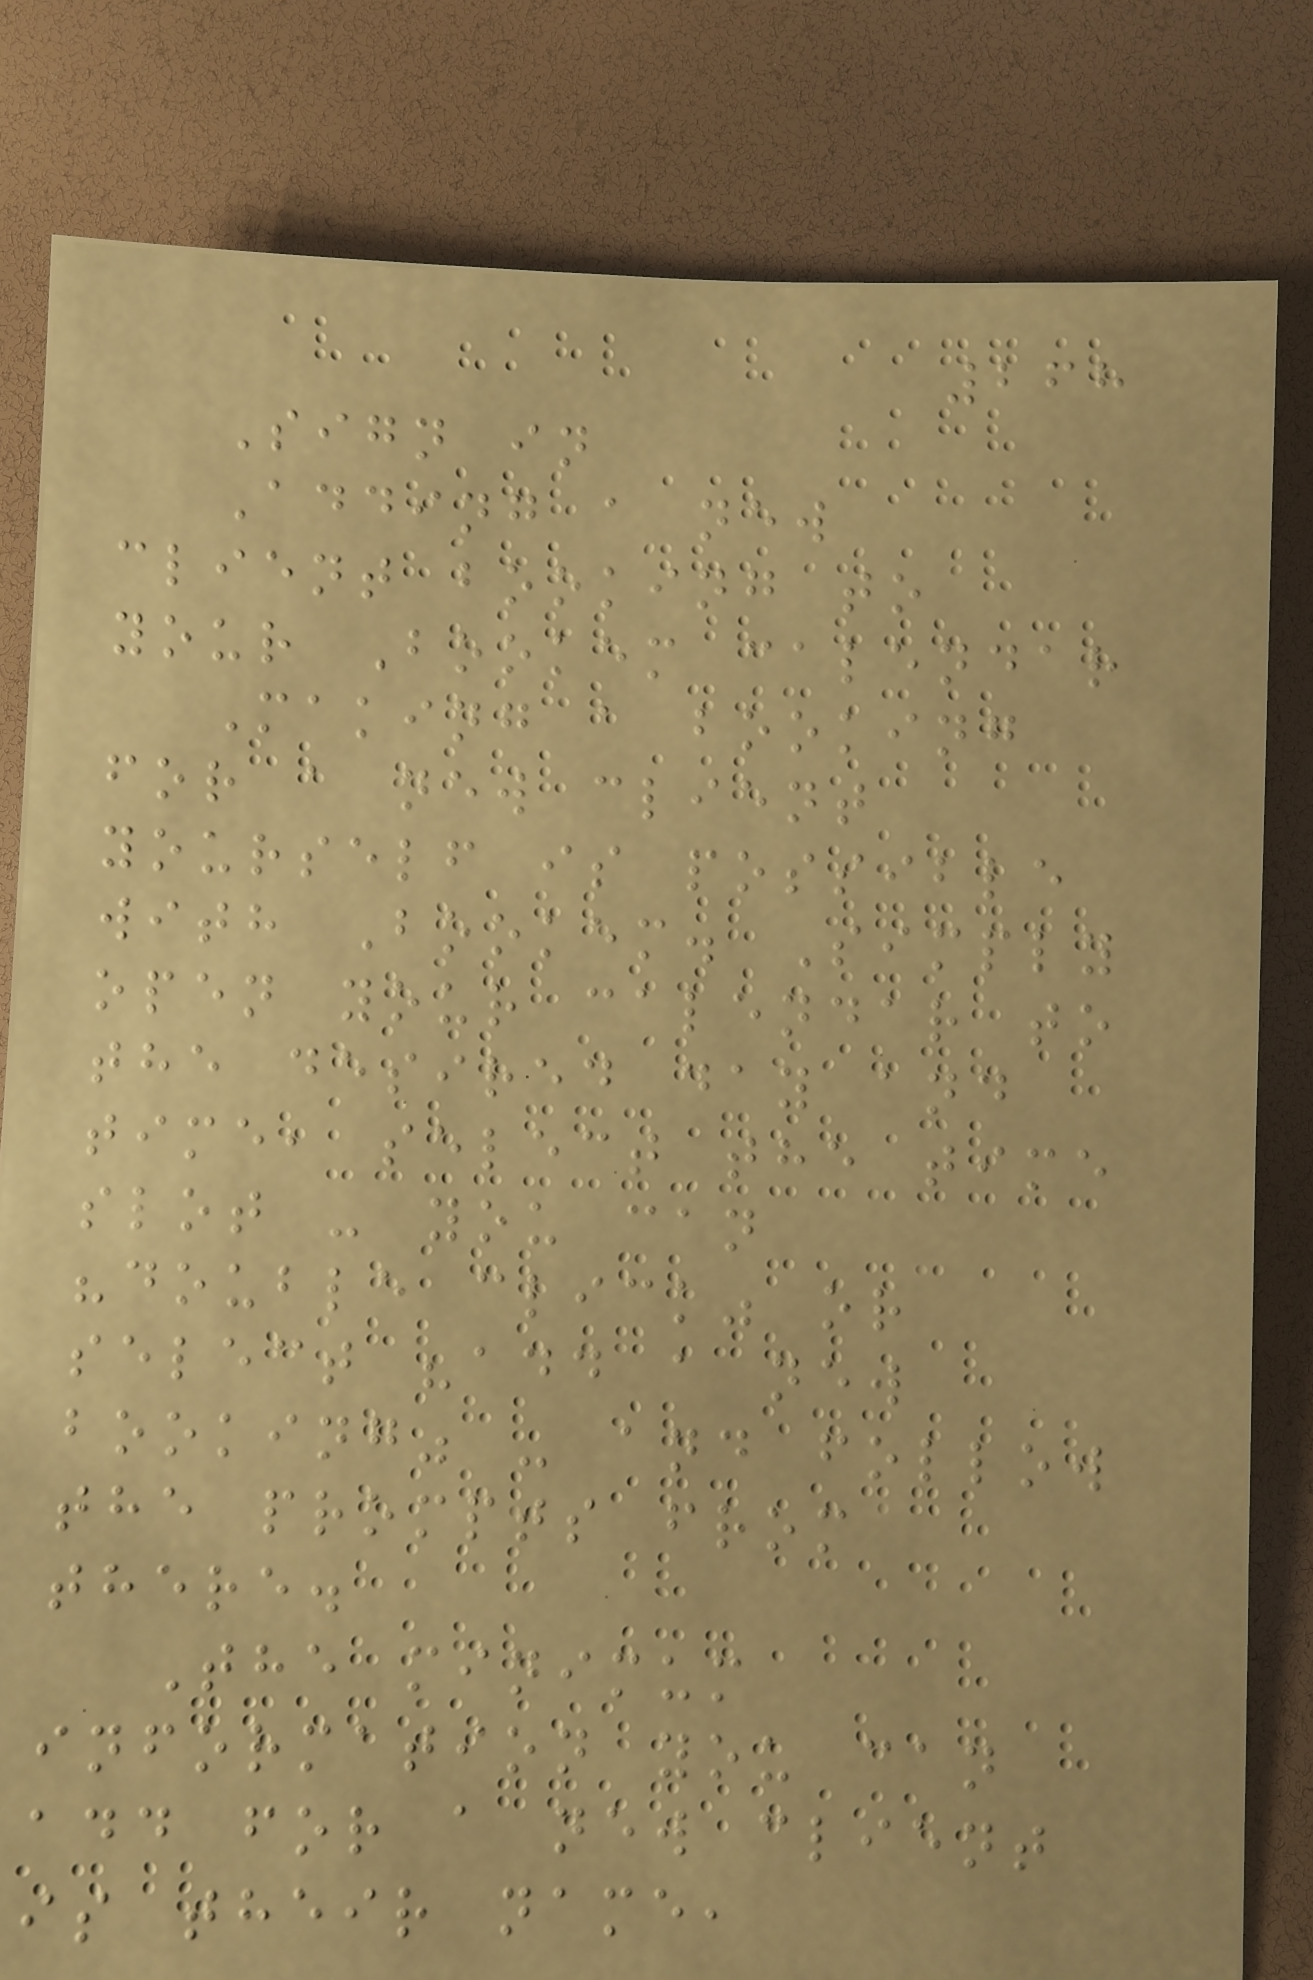268
Sign in
Adding a new
client booking to
your Bookem calendar
Making a booking
for a new client
yourself is possible
with Bookem. Simply
open your calendar to
the desired day and
time, select the time
slot - you can
"double click" or
select "add a new
booking" - and follow
the prompts from
there.
The minimum
information you can
add for a new client
is their name,
